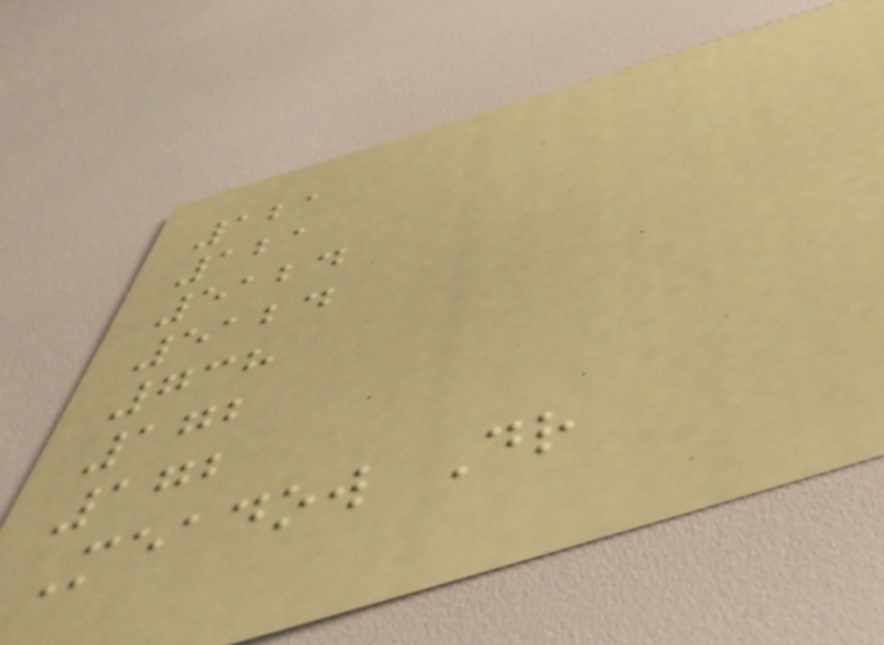121
121
5124
5124
738
172
172
Meadow Dr
